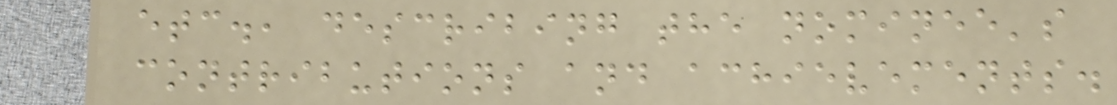etc., describing the nominee's
contributions and achievements.
